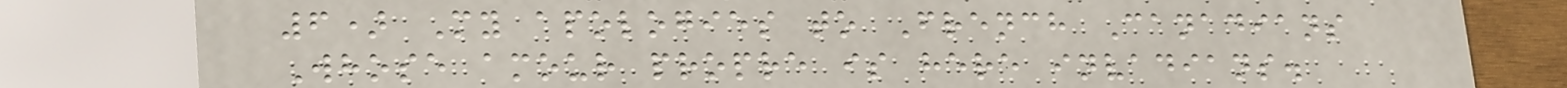6) My apologies to French Canadians
Whose amour propre is here invadians.
